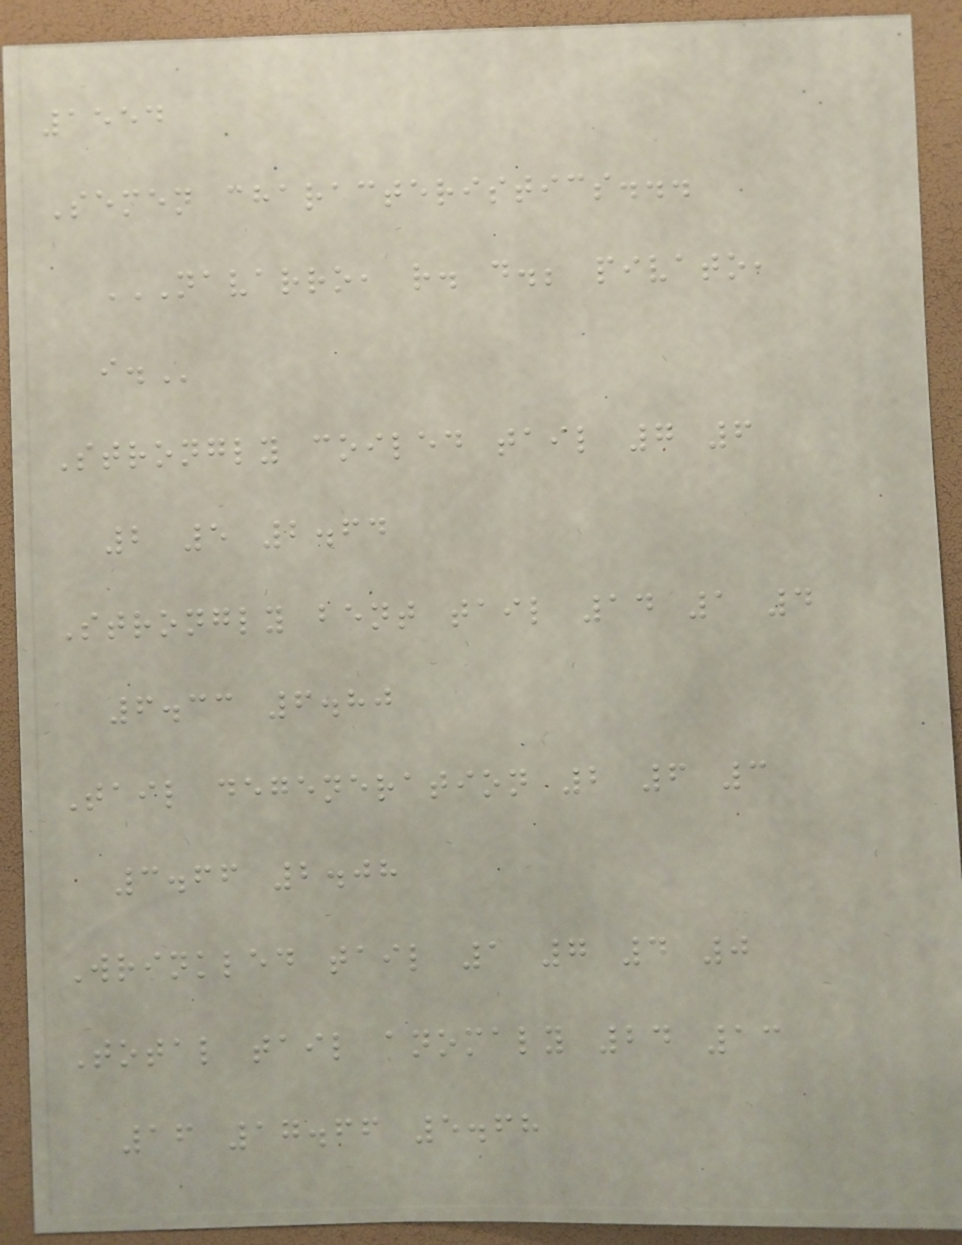1554
Semen characteristics...
NAVARRO, R. D.; PIVATO,
I.
Strongly coiled tail 7 6
2 5 2.64
Strongly bent tail 14 1 4
6.33 6.80
Tail degeneration 2 6 3
3.66 2.08
Wrinkled tail 1 7 4 0
Total tail anomaly 24 13
16 17.66 5.68
